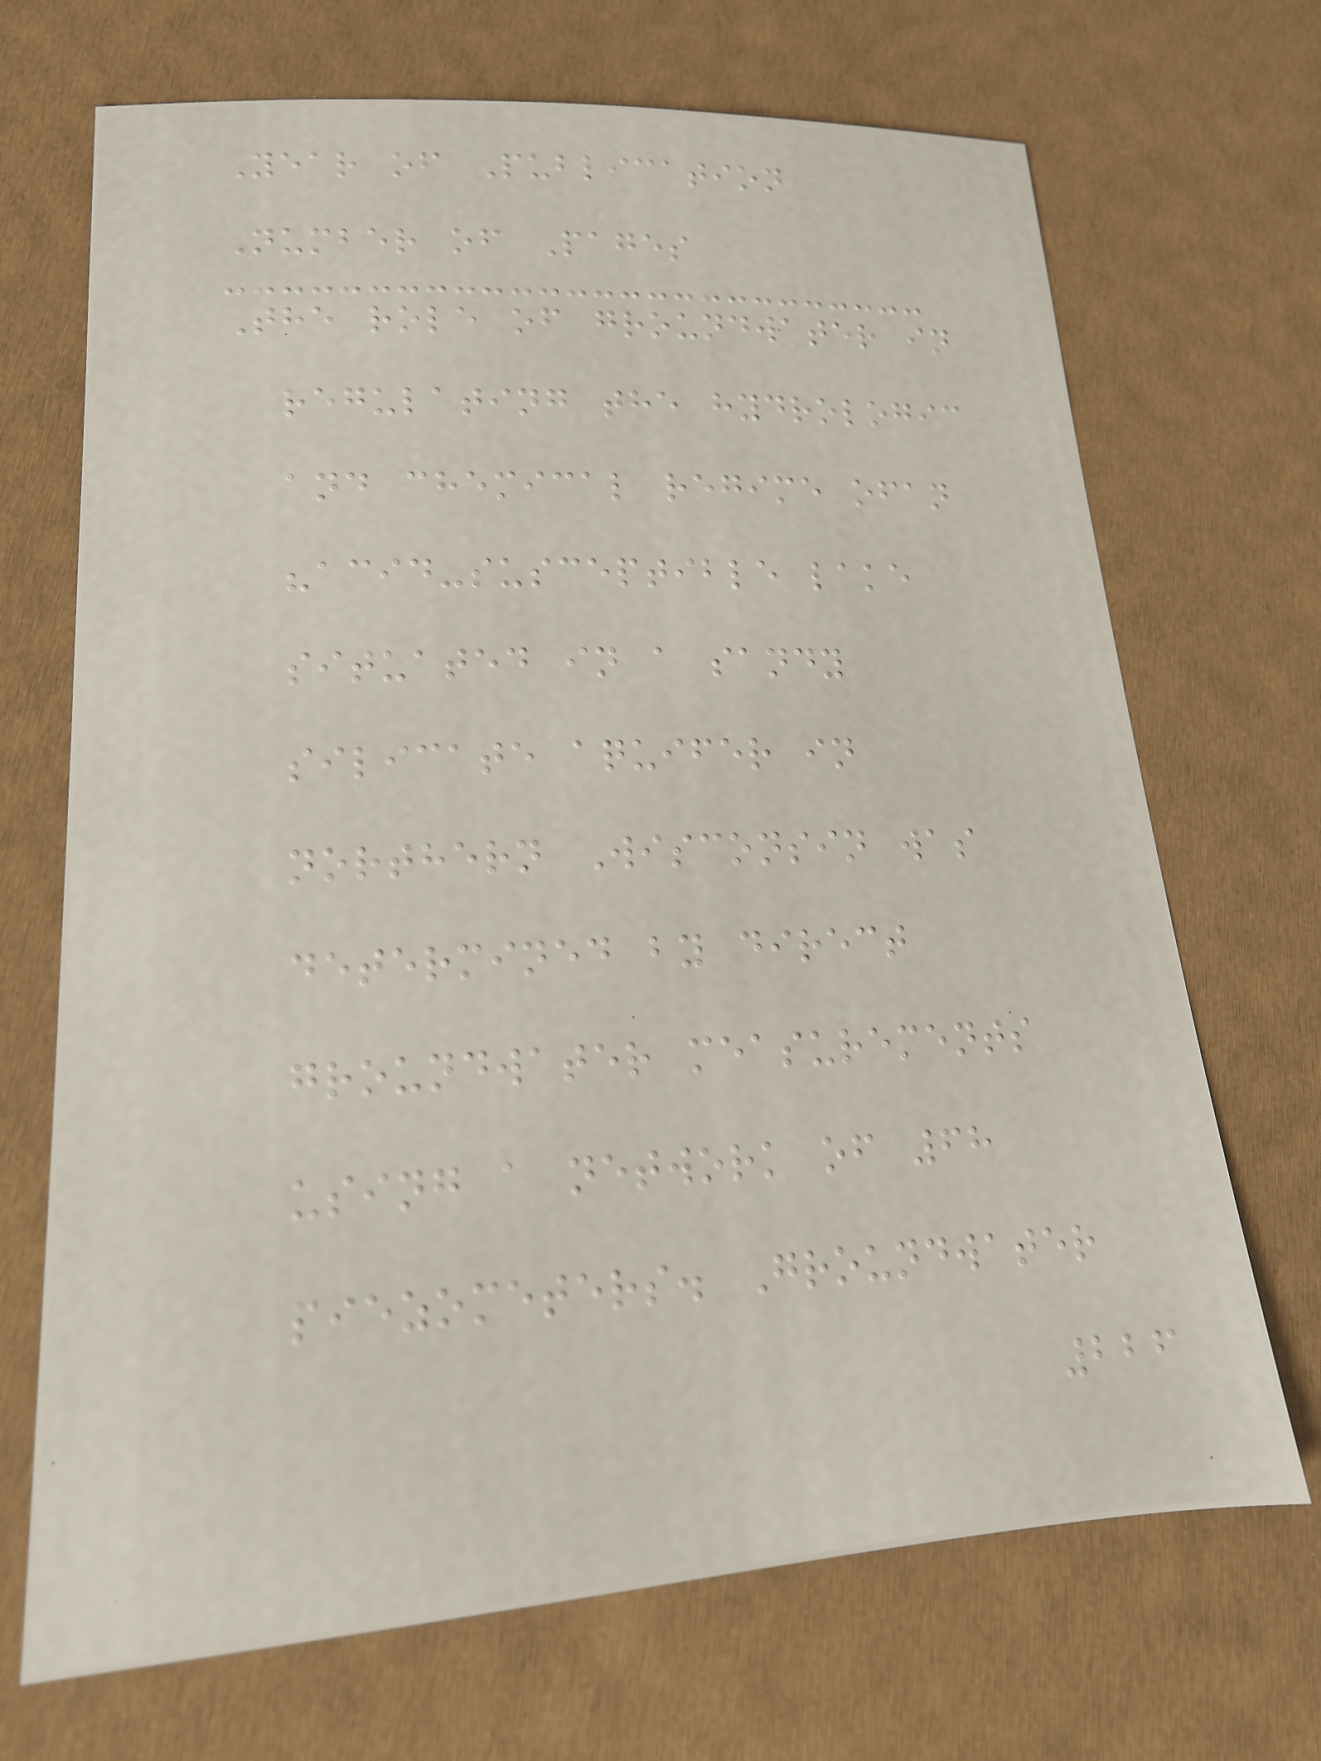Year of Publication
Number of Pages
The role of groundwater in
regulating the hydrologic
and chemical regime ofan
"acid-susceptible lake
situated in a sandy
silicate aquifer in
northern Wisconsin was
determined by direct
groundwater measurements
using a network of 68
piezometers. Groundwater
226
